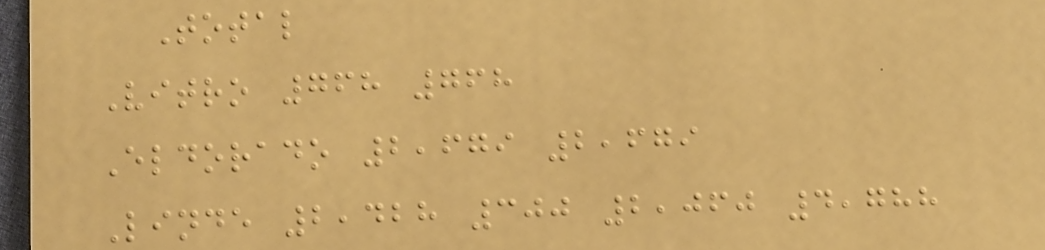Total
Vitro 768 768
Eldorado 2,679 2,679
Linde 2,428 300 2,060 4,788
